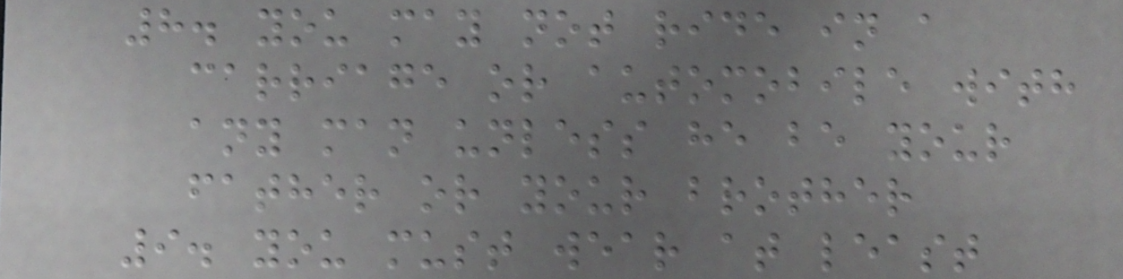8. you may not ride in a
carriage or automobile with
any man unless he be your
father or your brother
9. you must wear at least
